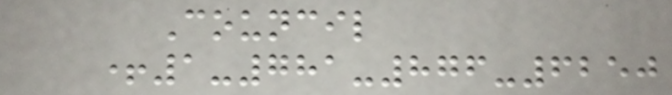Council
+1-781-876-6250
